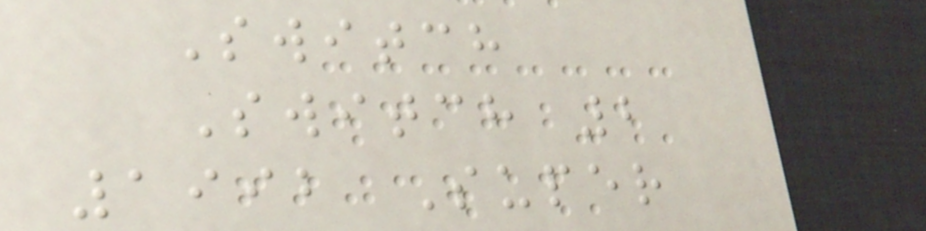Switch
Switch 2
1992 Super
